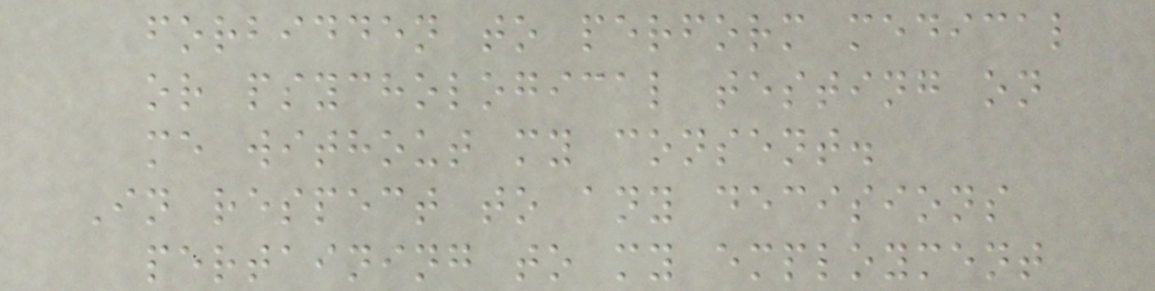forbidden to perform medical
or psychological testing on
me without my consent.
In respect to any decisions
pertaining to my employment
